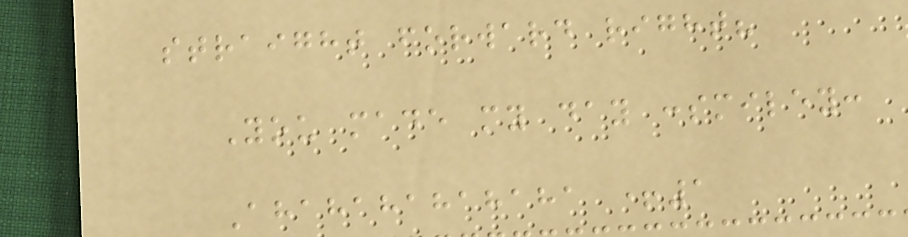straight forward right?
You made my day :smiley:
Ahahahahahaha +1
